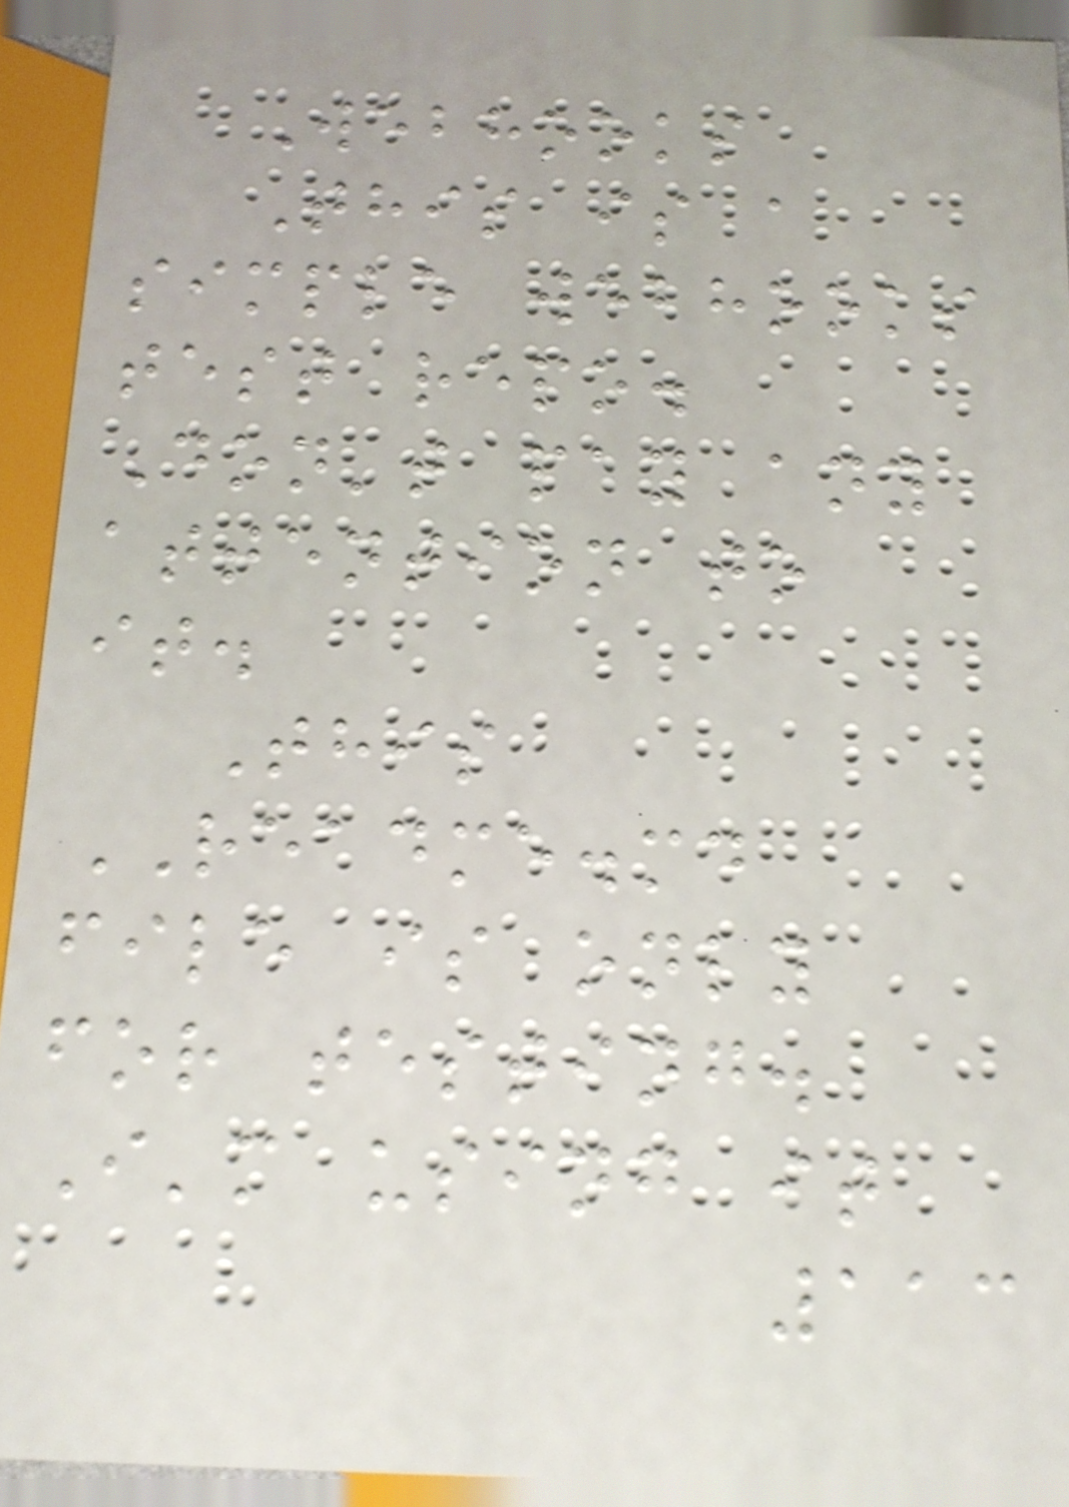Webhooks
This is a
simple webhooks
test repo.
Don't pay any
attention to
it.
This
README.md
file is only
for testing.
I'm using it
113
